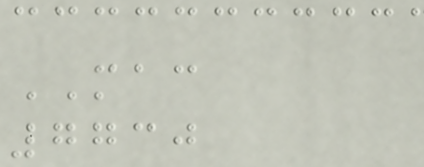MAC
7730
